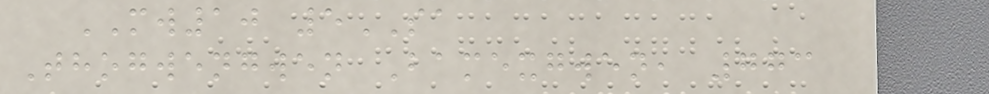MW10 5SA
Thogwengwen Bamexgwen, 773
